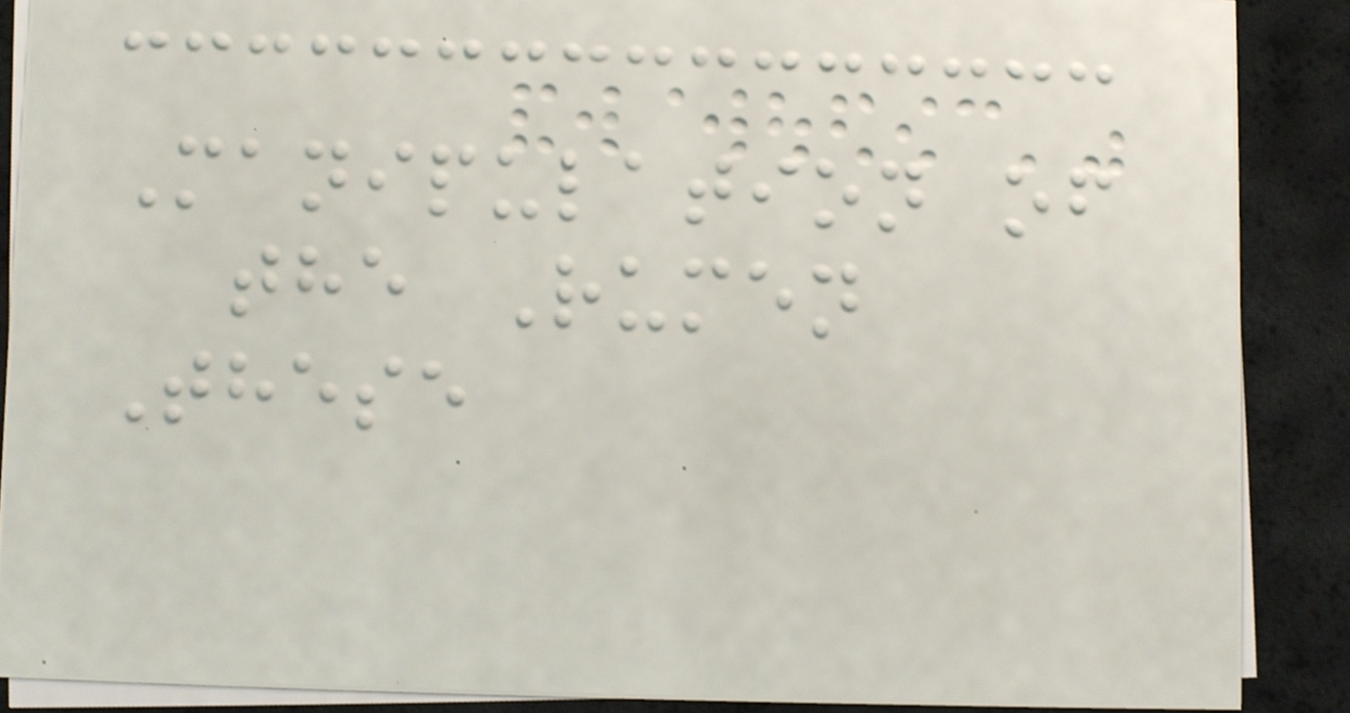Manipulation of
the Rumen
These
